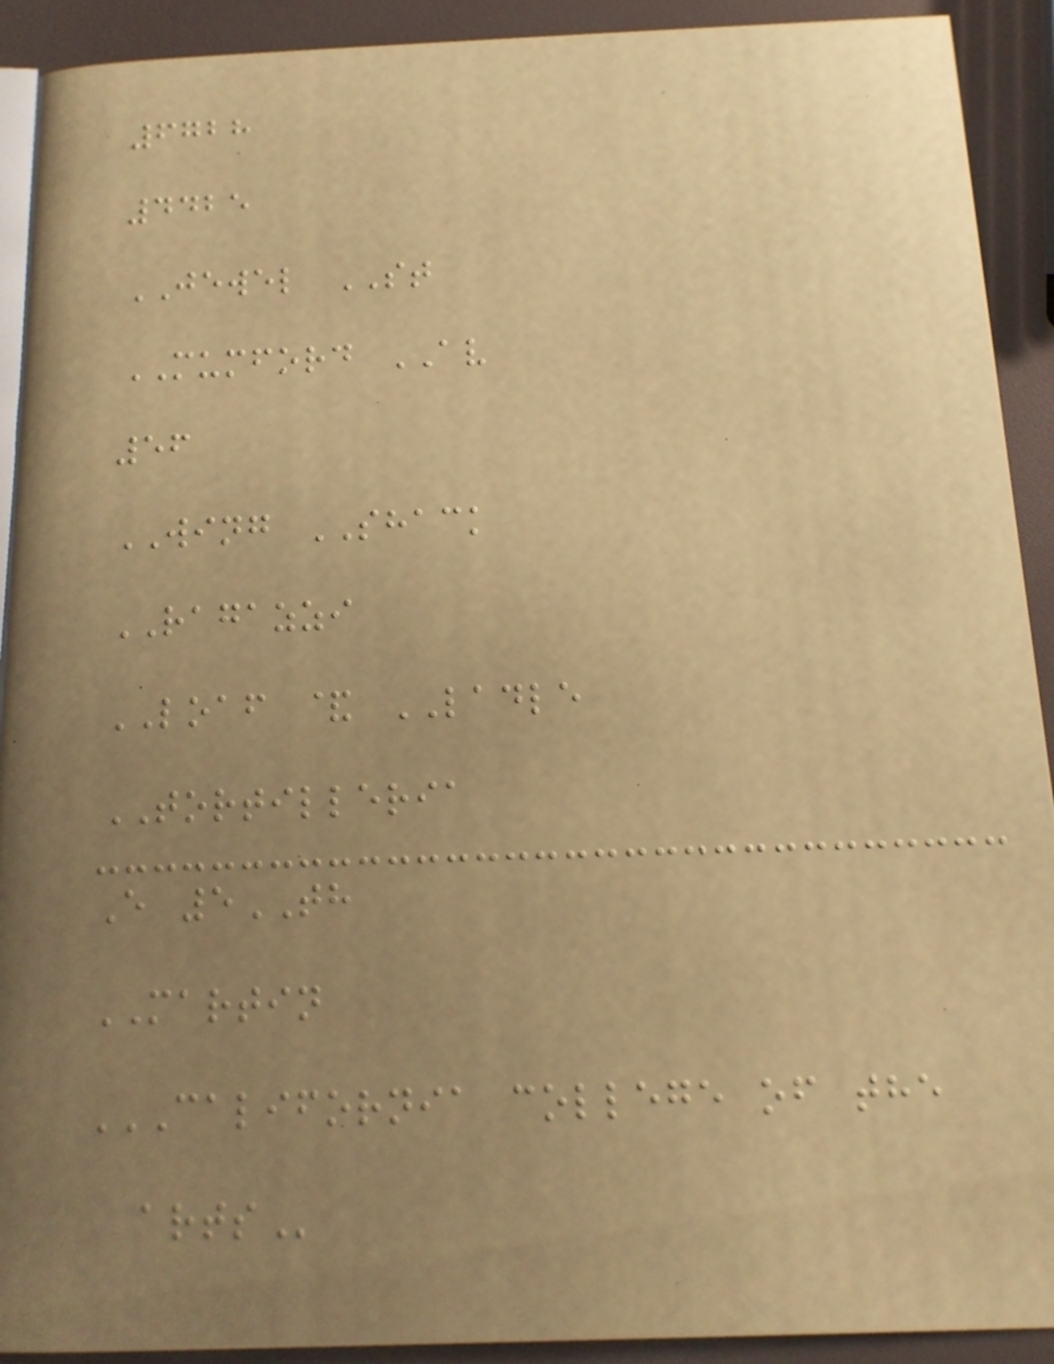6728
4425
JEWEL ST
MUMFORD AV
56
WING SHACK
RAGAZZI
LOAF & LADLE
TORTILLERIA
E 5TH
MARTIN
CALIFORNIA COLLEGE OF THE
ARTS
